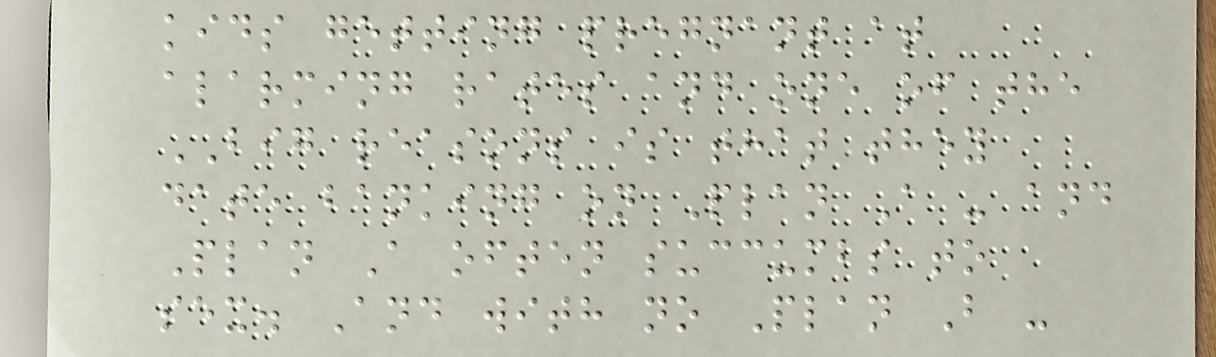kids getting pregnant at
alarming rates and one of the
BIG reasons is that they
date banking on Plan A - and
Plan A often succumbs to
sex. And with no Plan B -
